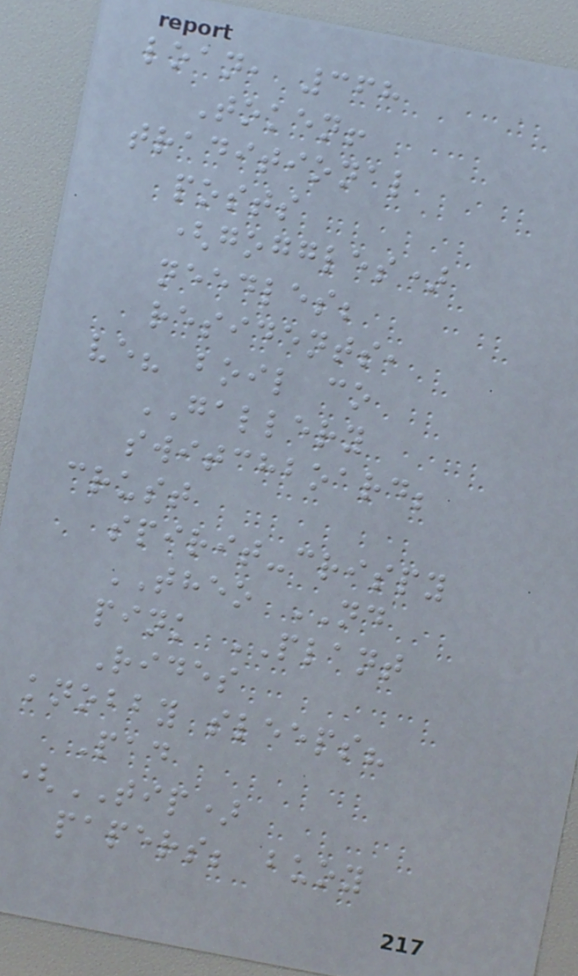loan, 368
Token!
traditional
posts
(goggles)
needles;
residents,
ve? boil co
GALLERY
switchboard;
crust
spirit-crispy
THEO ND
pink PLANT
Rides
knobby sleeps?
Pad
(TIP)
papers; buoy
